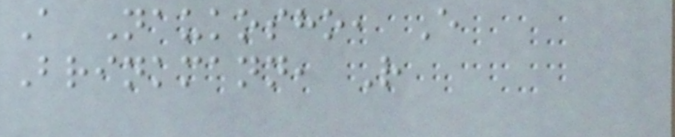A Naukosho, E
Brinkmann, R
